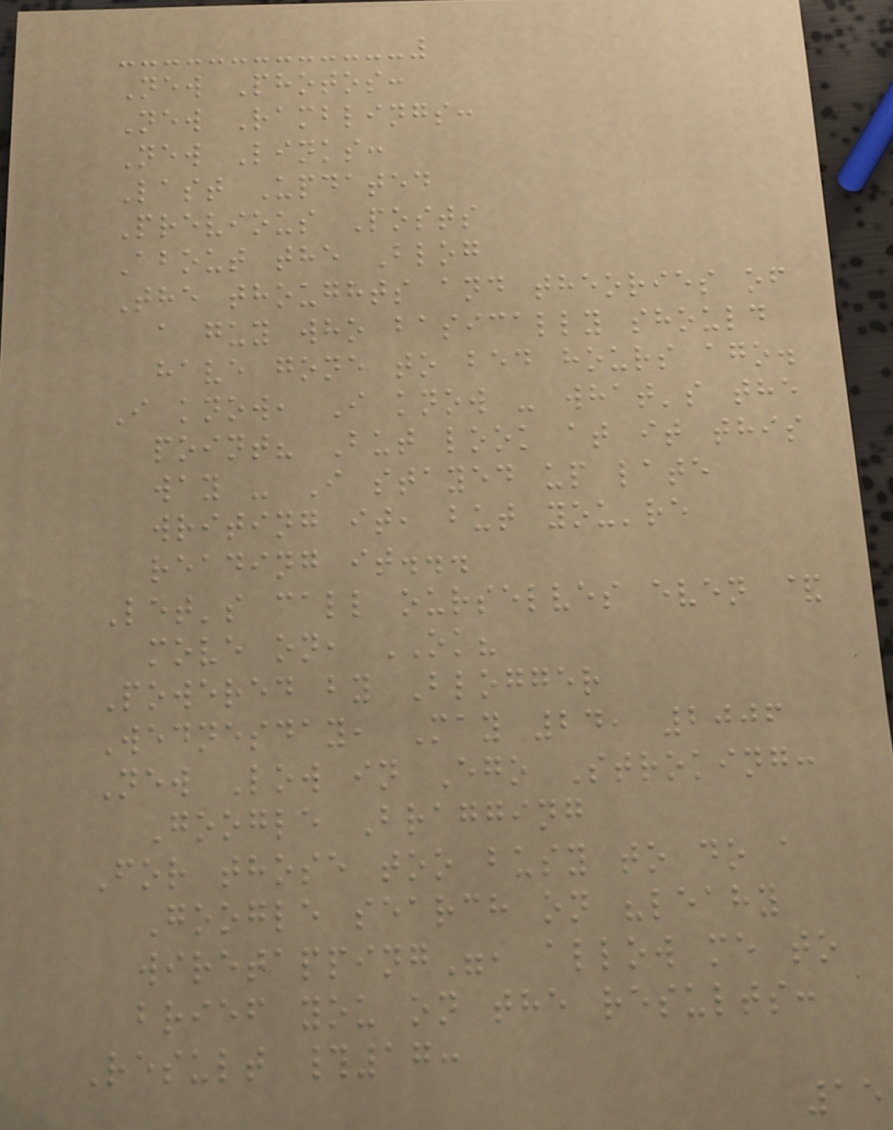New Photos:
New Ramblings:
New Links:
Last Updated
Previous Posts
About the Blog
The thoughts and theories of
a guy who basically should
have gone to bed hours ago.
I know, I know - what's the
point? But look at it this
way - I stayed up late
writing it, but you're
reading it...
Let's call ourselves even &
move on, OK?
Powered by Blogger
Wednesday, May 24, 2006
New Low in Ego Stroking:
Google Bragging
For those too busy to do a
Google search on "leahy
wiretapping", allow me to
brief you on the results:
Result #17:
15
